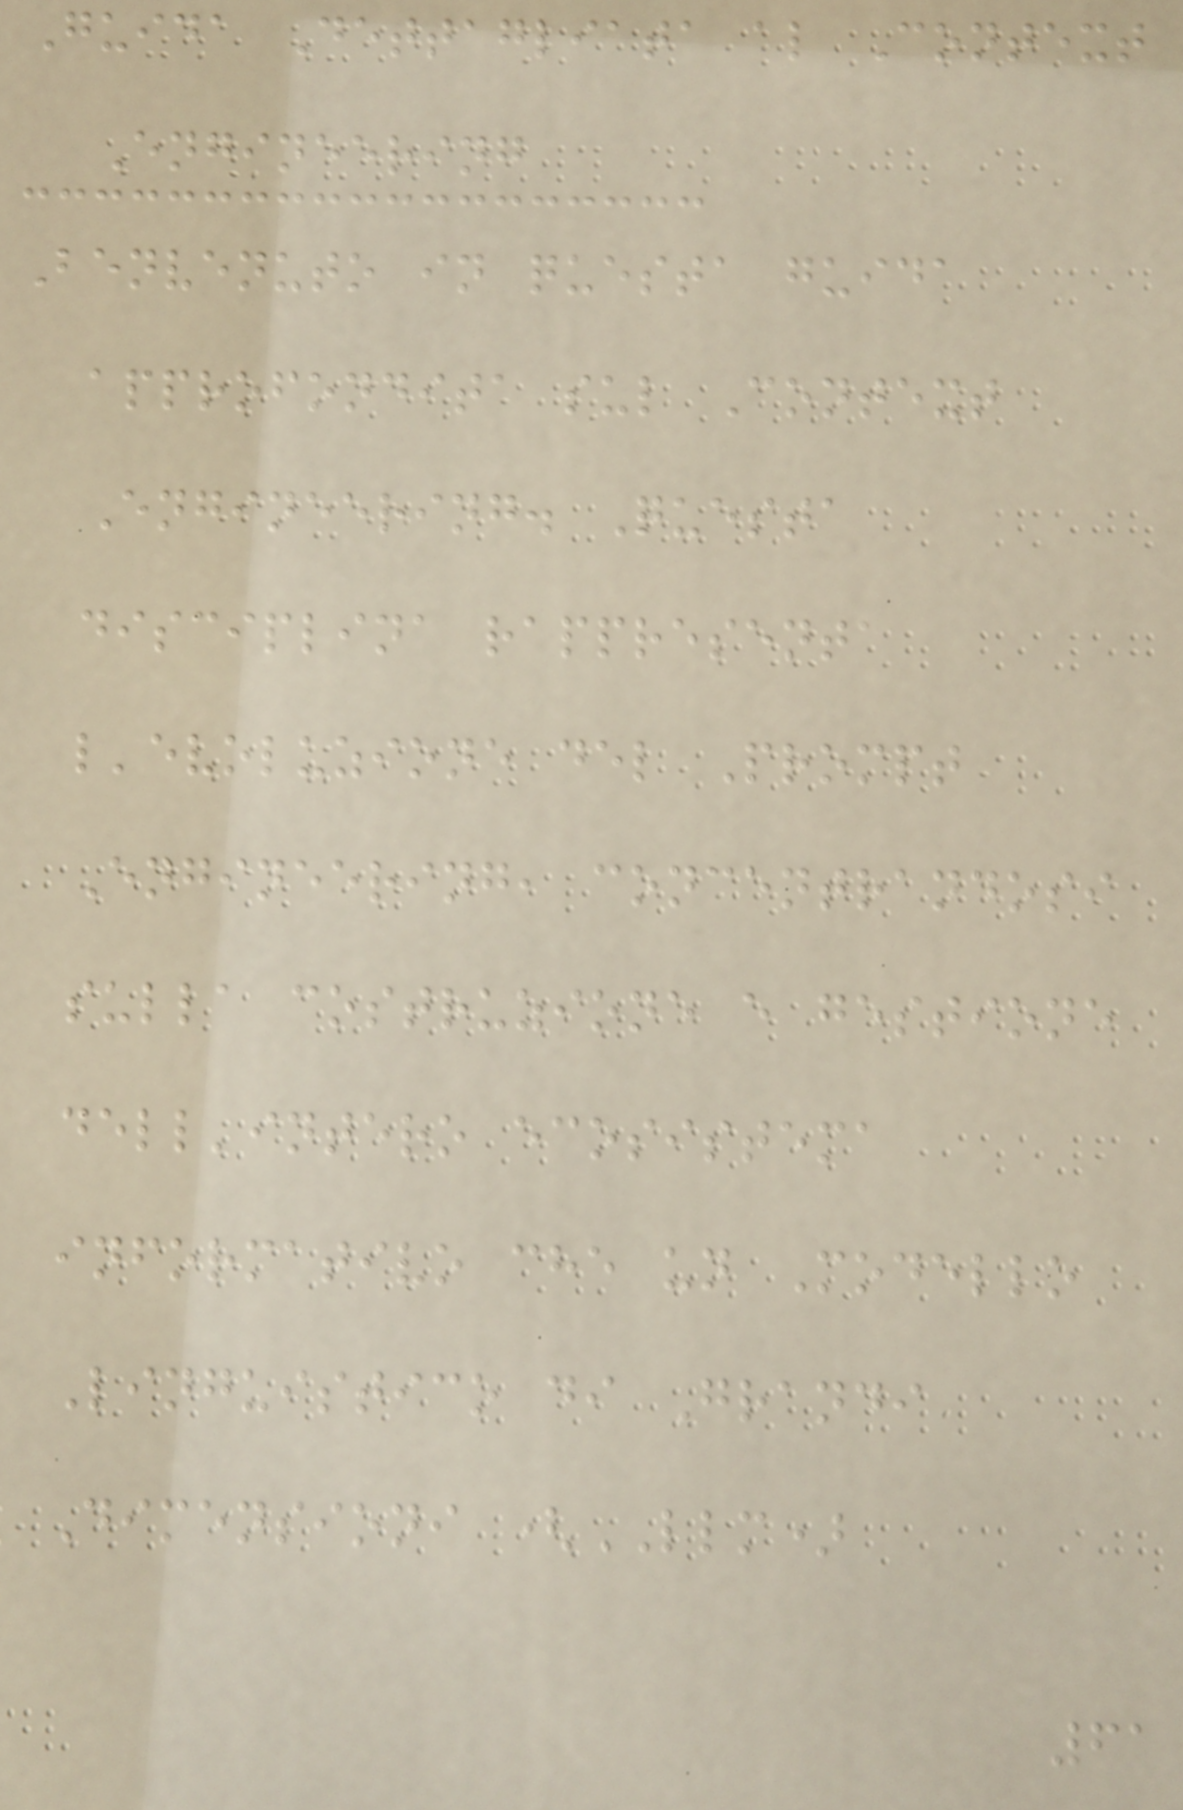Guida Dettagliata al Context
Engineering
Benvenuto in questa guida
approfondita sul Context
Engineering. Questa
disciplina rappresenta
l'evoluzione del Prompt
Engineering, concentrandosi
sulla costruzione e gestione
dell'intero ecosistema
informativo che un Modello
Linguistico di Grandi
Dimensioni (LLM)
61
